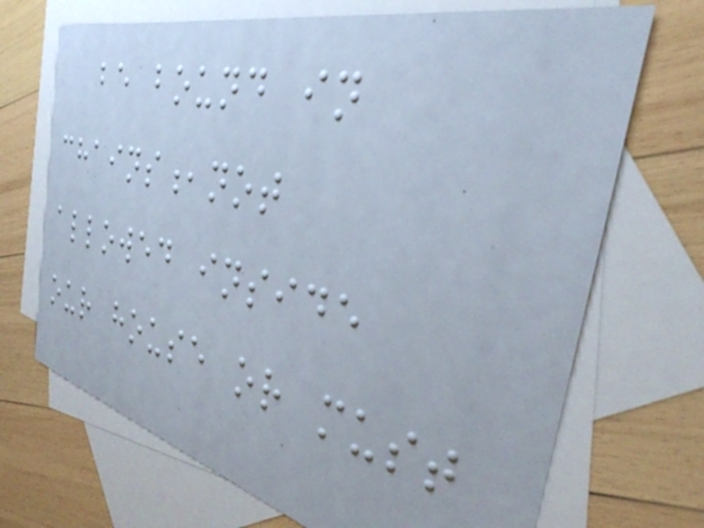be bound in
chains,not
allowed inside
our house or must
